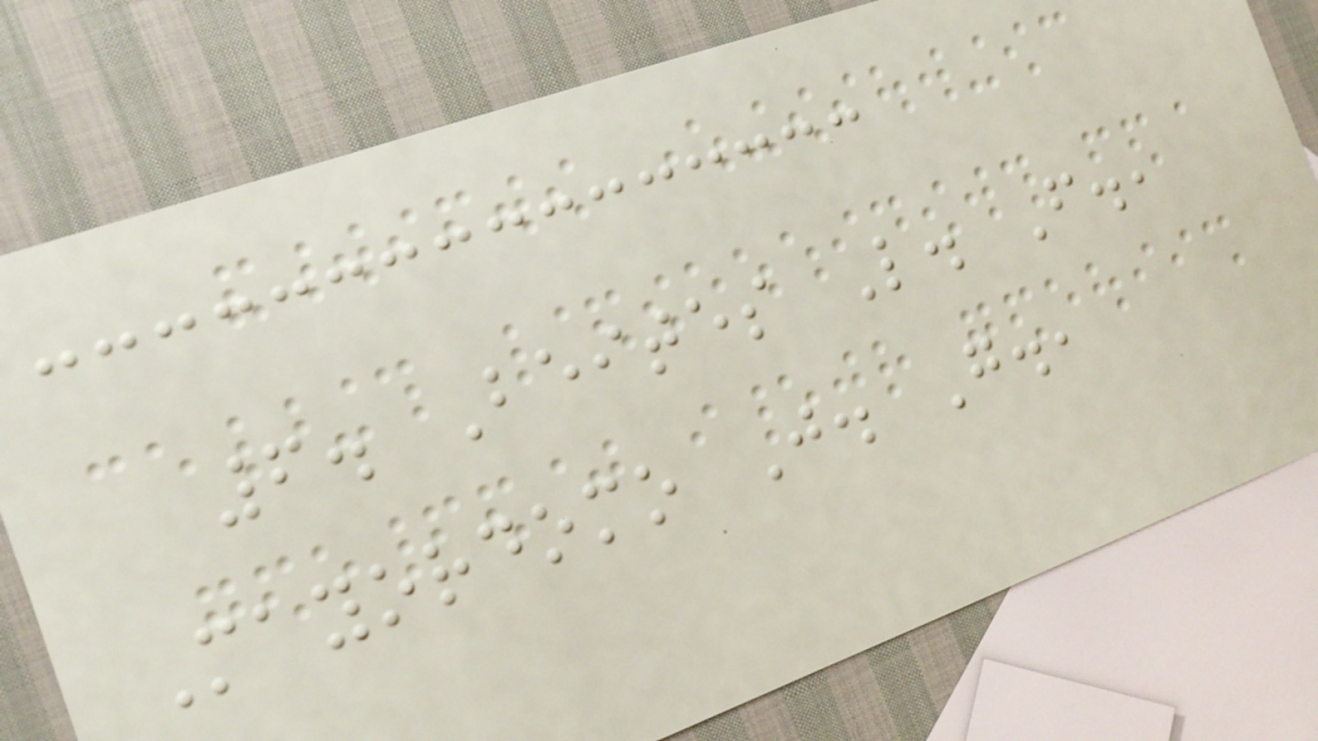6. Beites L. F.,
Mayordomo J. G.,
